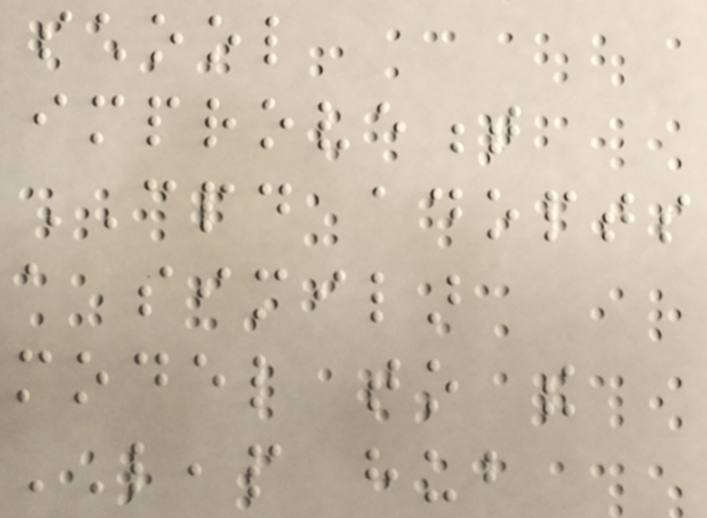school
improvement
CPD adopts
a similar
model to the
LEAP hub
